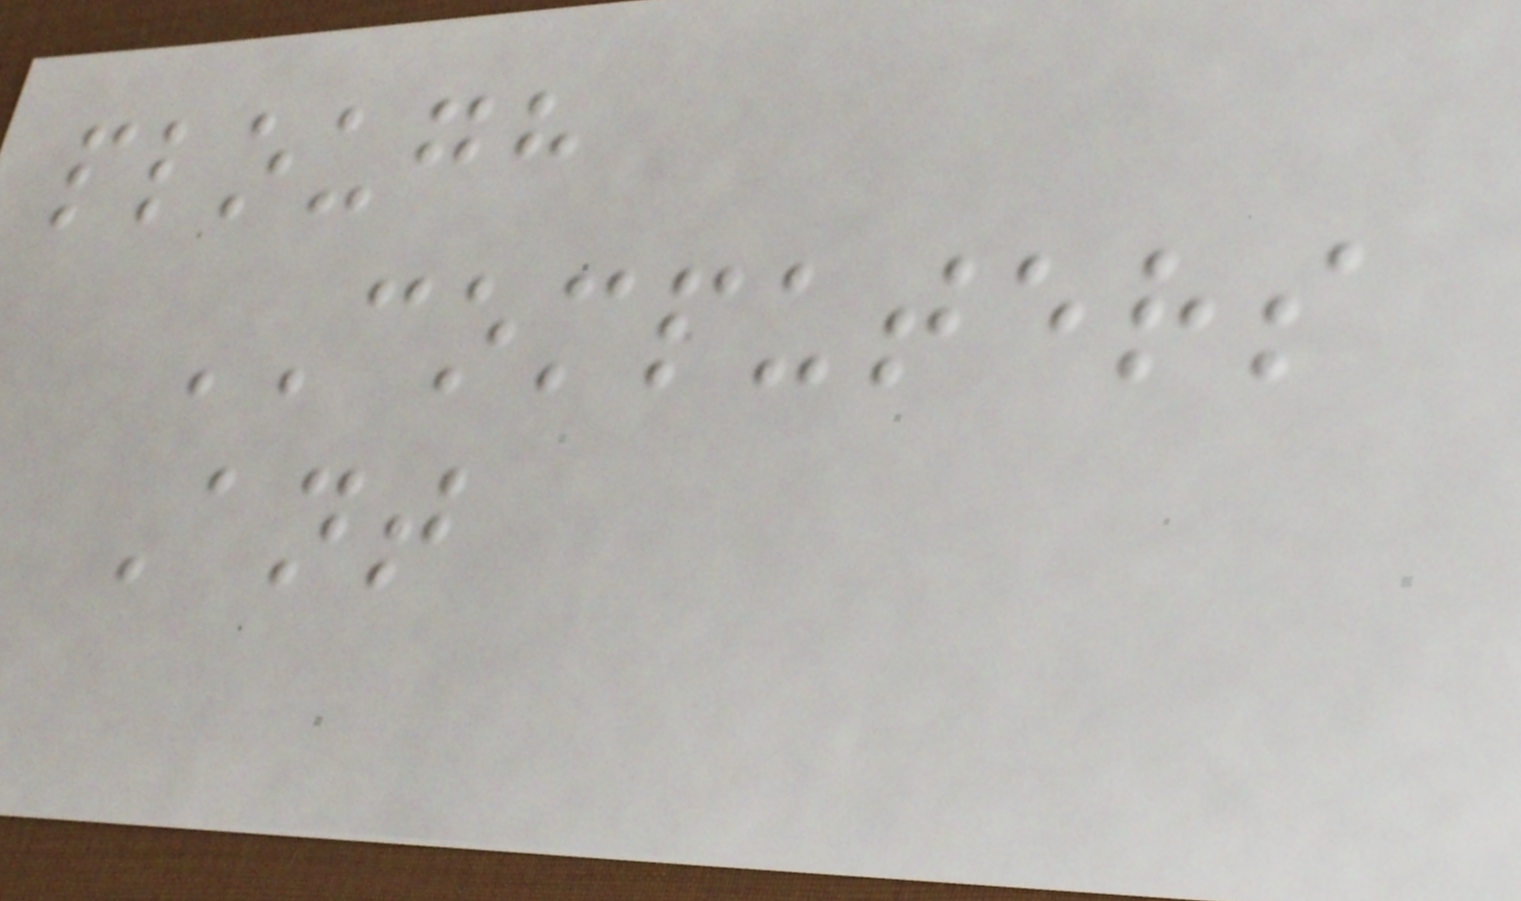plough
COMPUTERS
Ant
